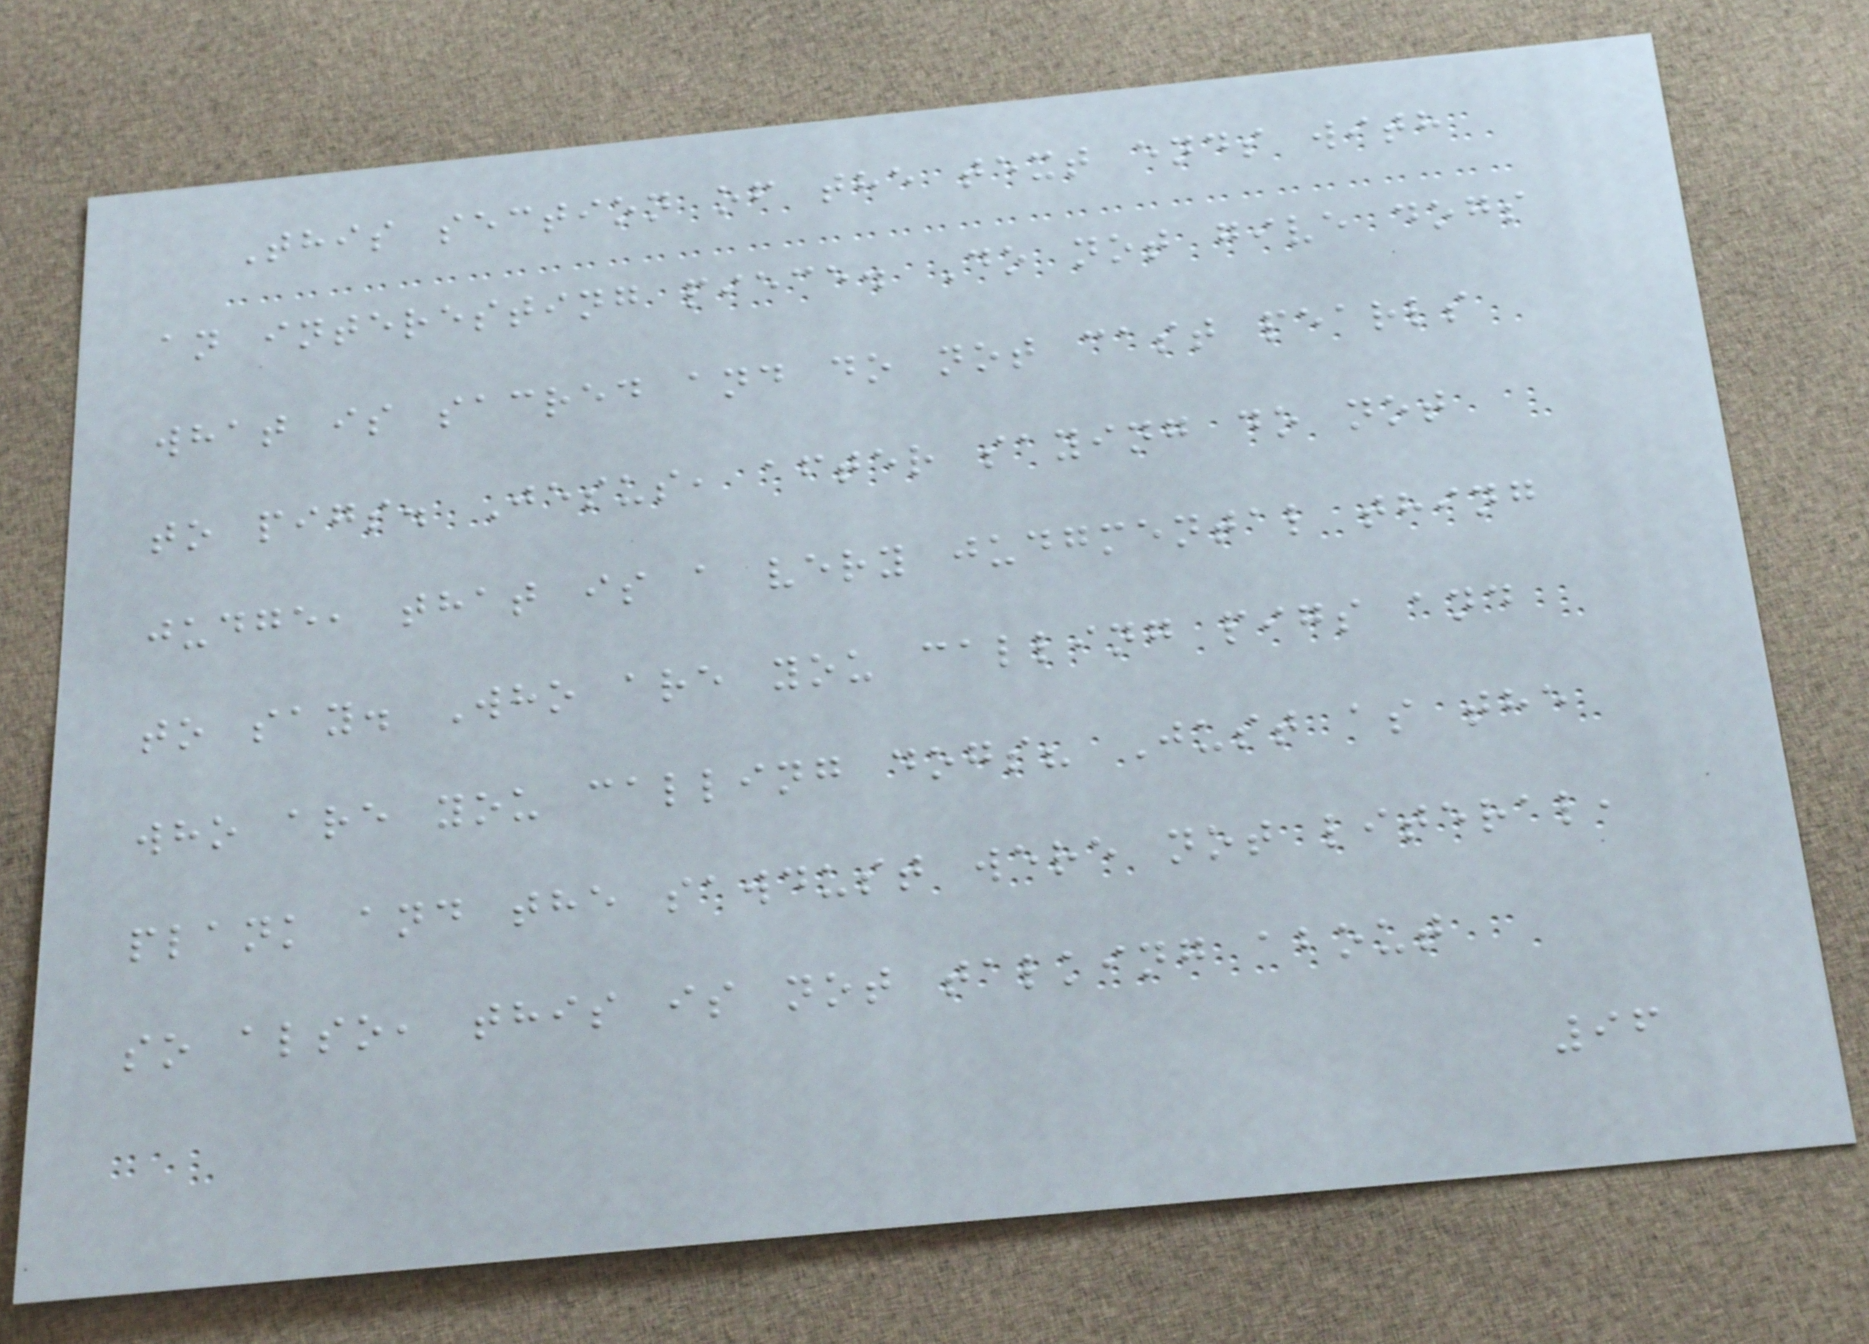This section of the text ends with
an interesting piece. Do not give dogs
what is sacred and do not cast pearls
to pigs. Jesus, after saying do not
judge, that is a very judgmental thing
to say. Who are you calling pigs and
who are you calling dogs? Just as the
plank and the sawdust were not literal,
so also, this is not talking about
96
